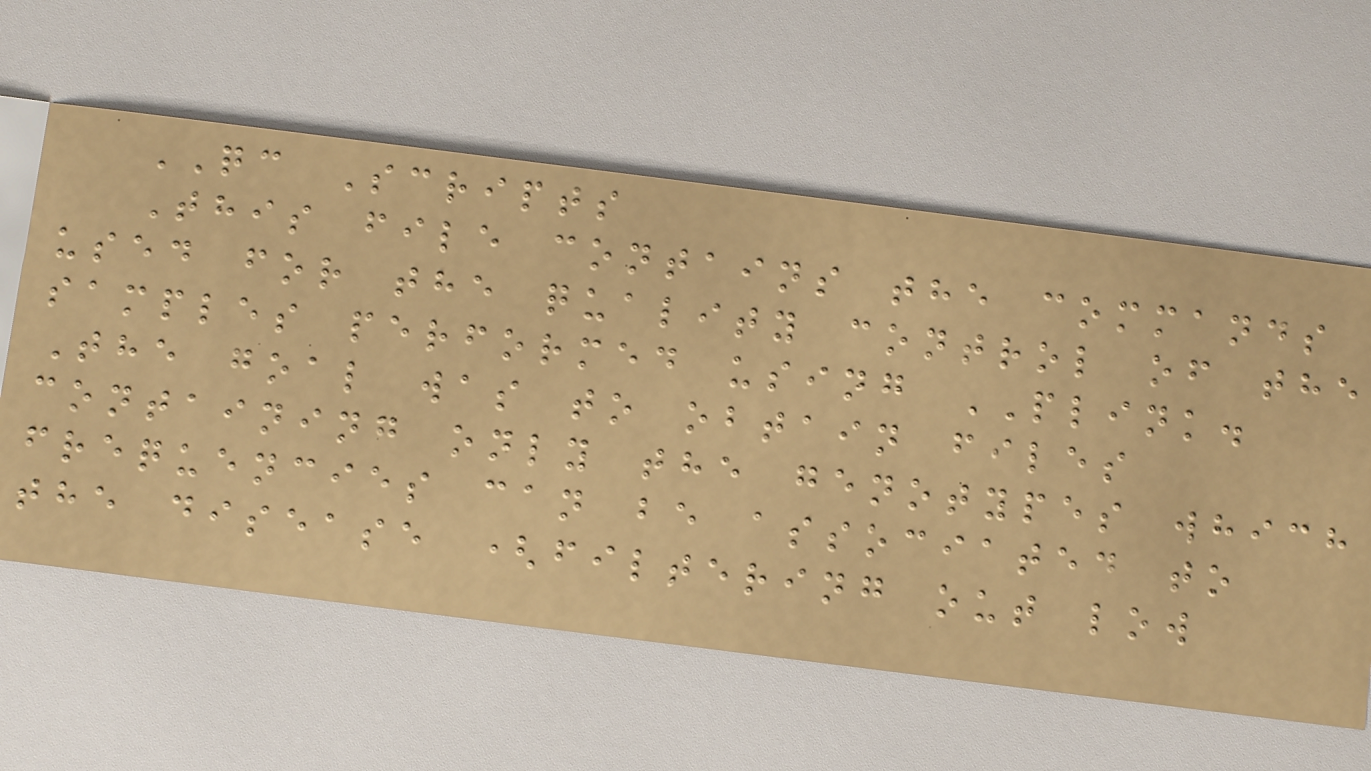QC Scripts
This file contains the commands
used for the quality control of the
samples performed using PLINK.
The goal was to obtain files
containing only the genotypes which
frequencies can be associated to
the disease (filtering out low
